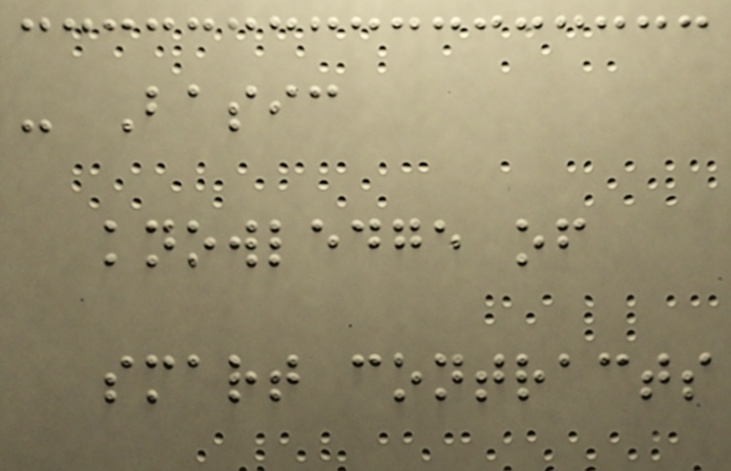- Basic
knowledge of
smart contracts
